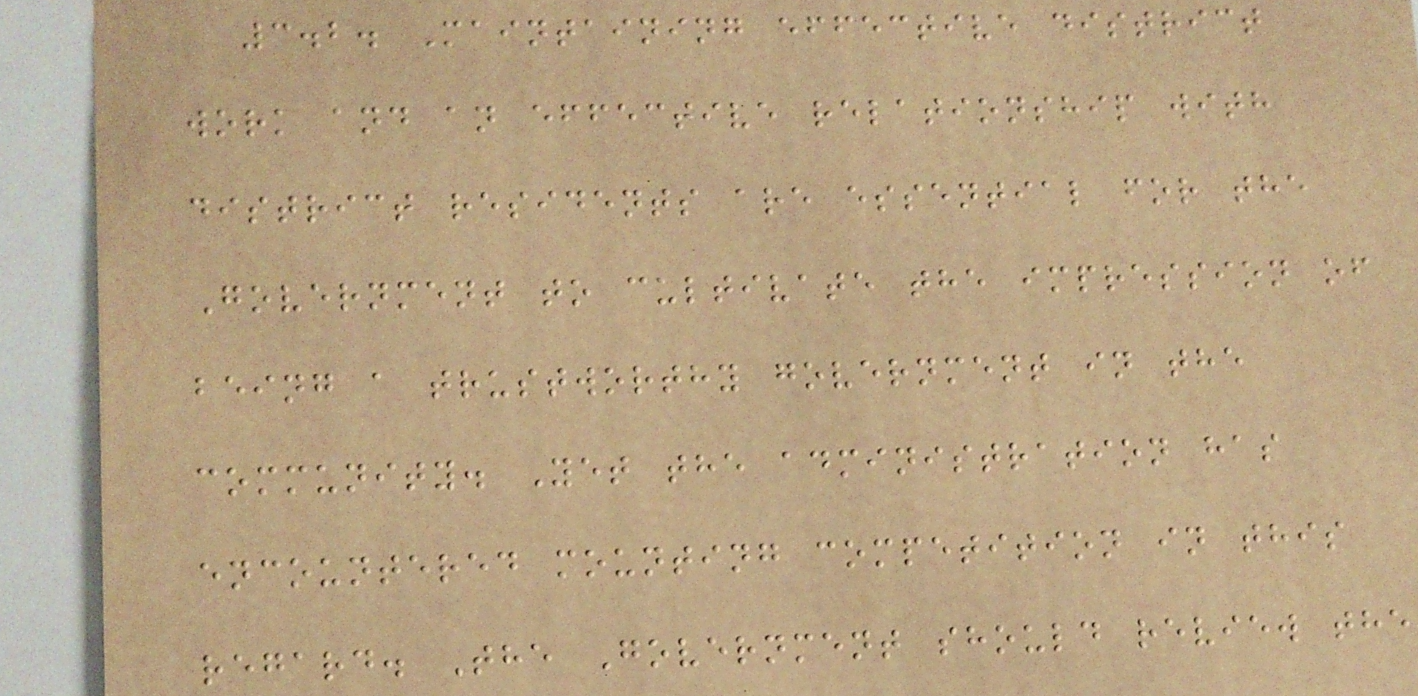3.2. Maintaining effective district
work and an effective relationship with
district residents are essential for the
Government to cultivate the impression of
being a trustworthy government in the
community. Yet the administration has
encountered mounting competition in this
regard. The Government should review the
